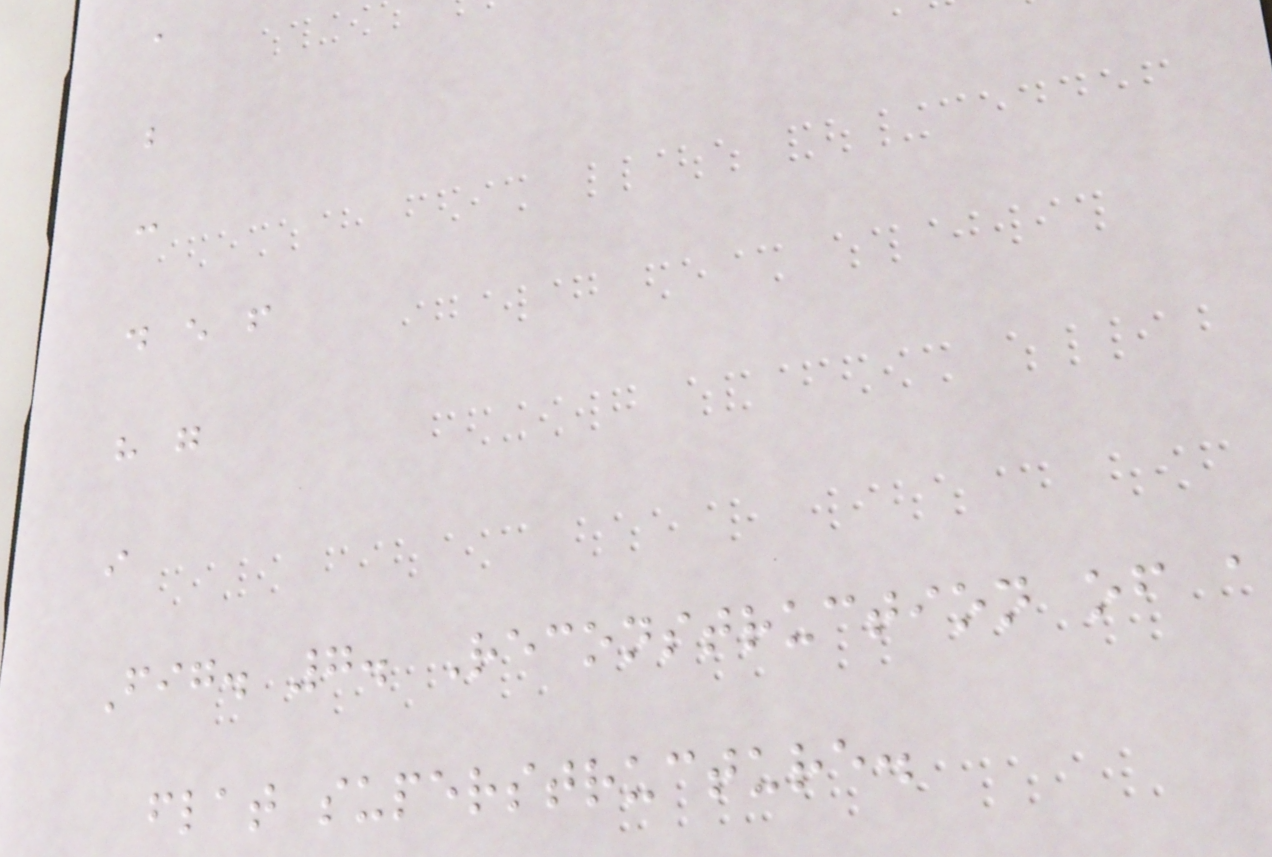a
b
c
d e f
h g
i
Fig. 7. Reconstruction of a
flat superstructure.
